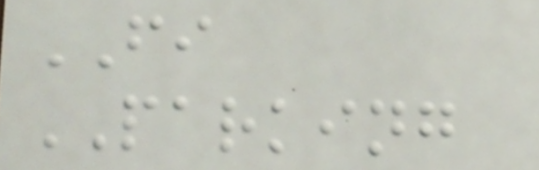FI
PARKING
